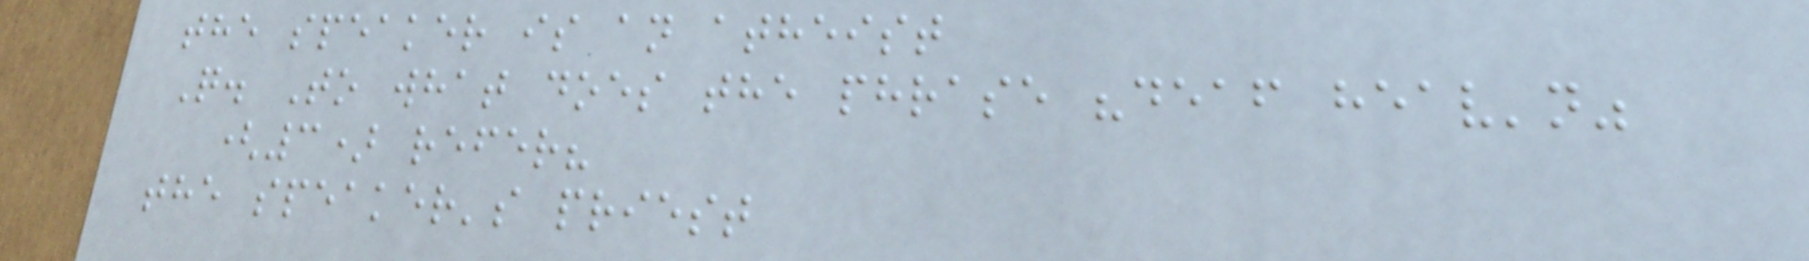the speaker is an atheist
Q. To what does the phrase "deaf heav'n"
(3) refer?
the speaker's priest
